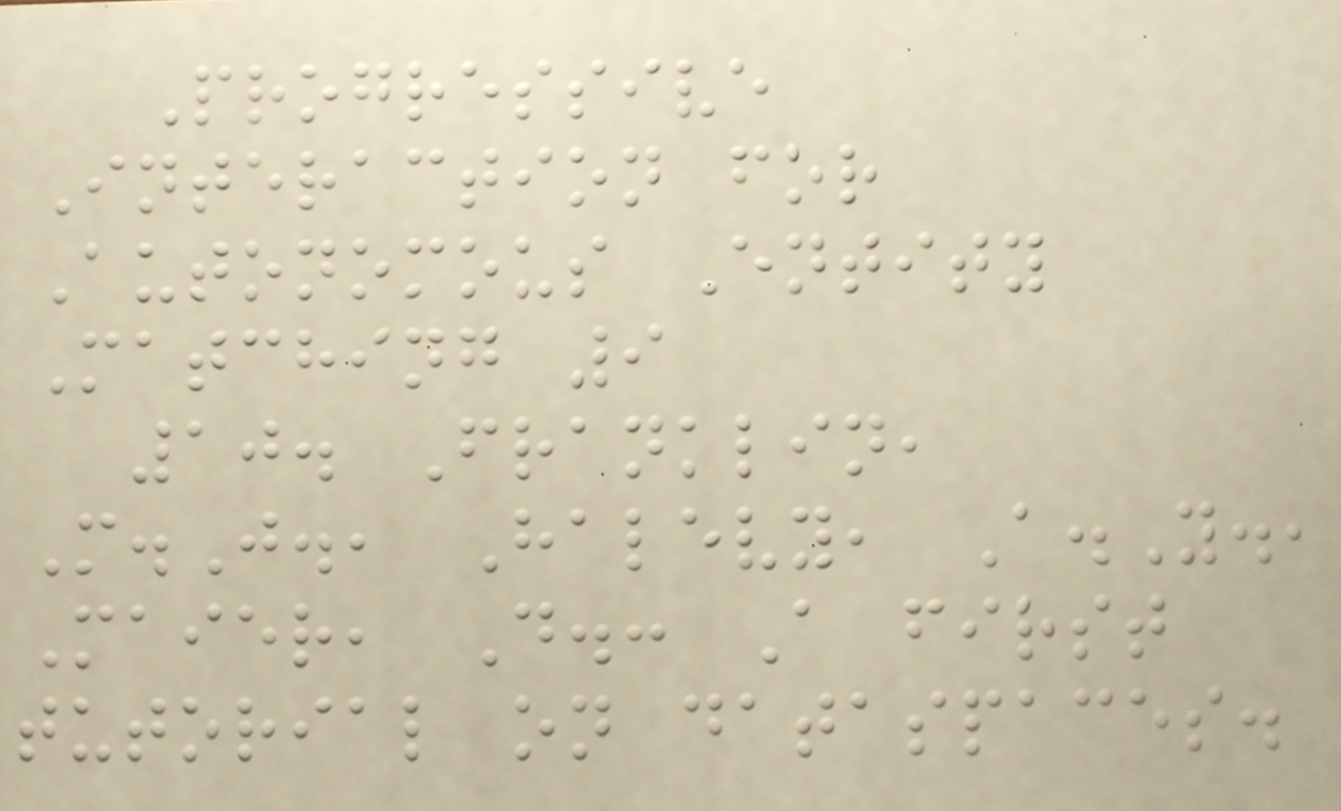Progressive
Interaction for
Autonomous Entity
Matching 9
10. Franklin,
M.J., Halevy, A.Y.,
Maier, D.: A first
tutorial on dataspaces.
